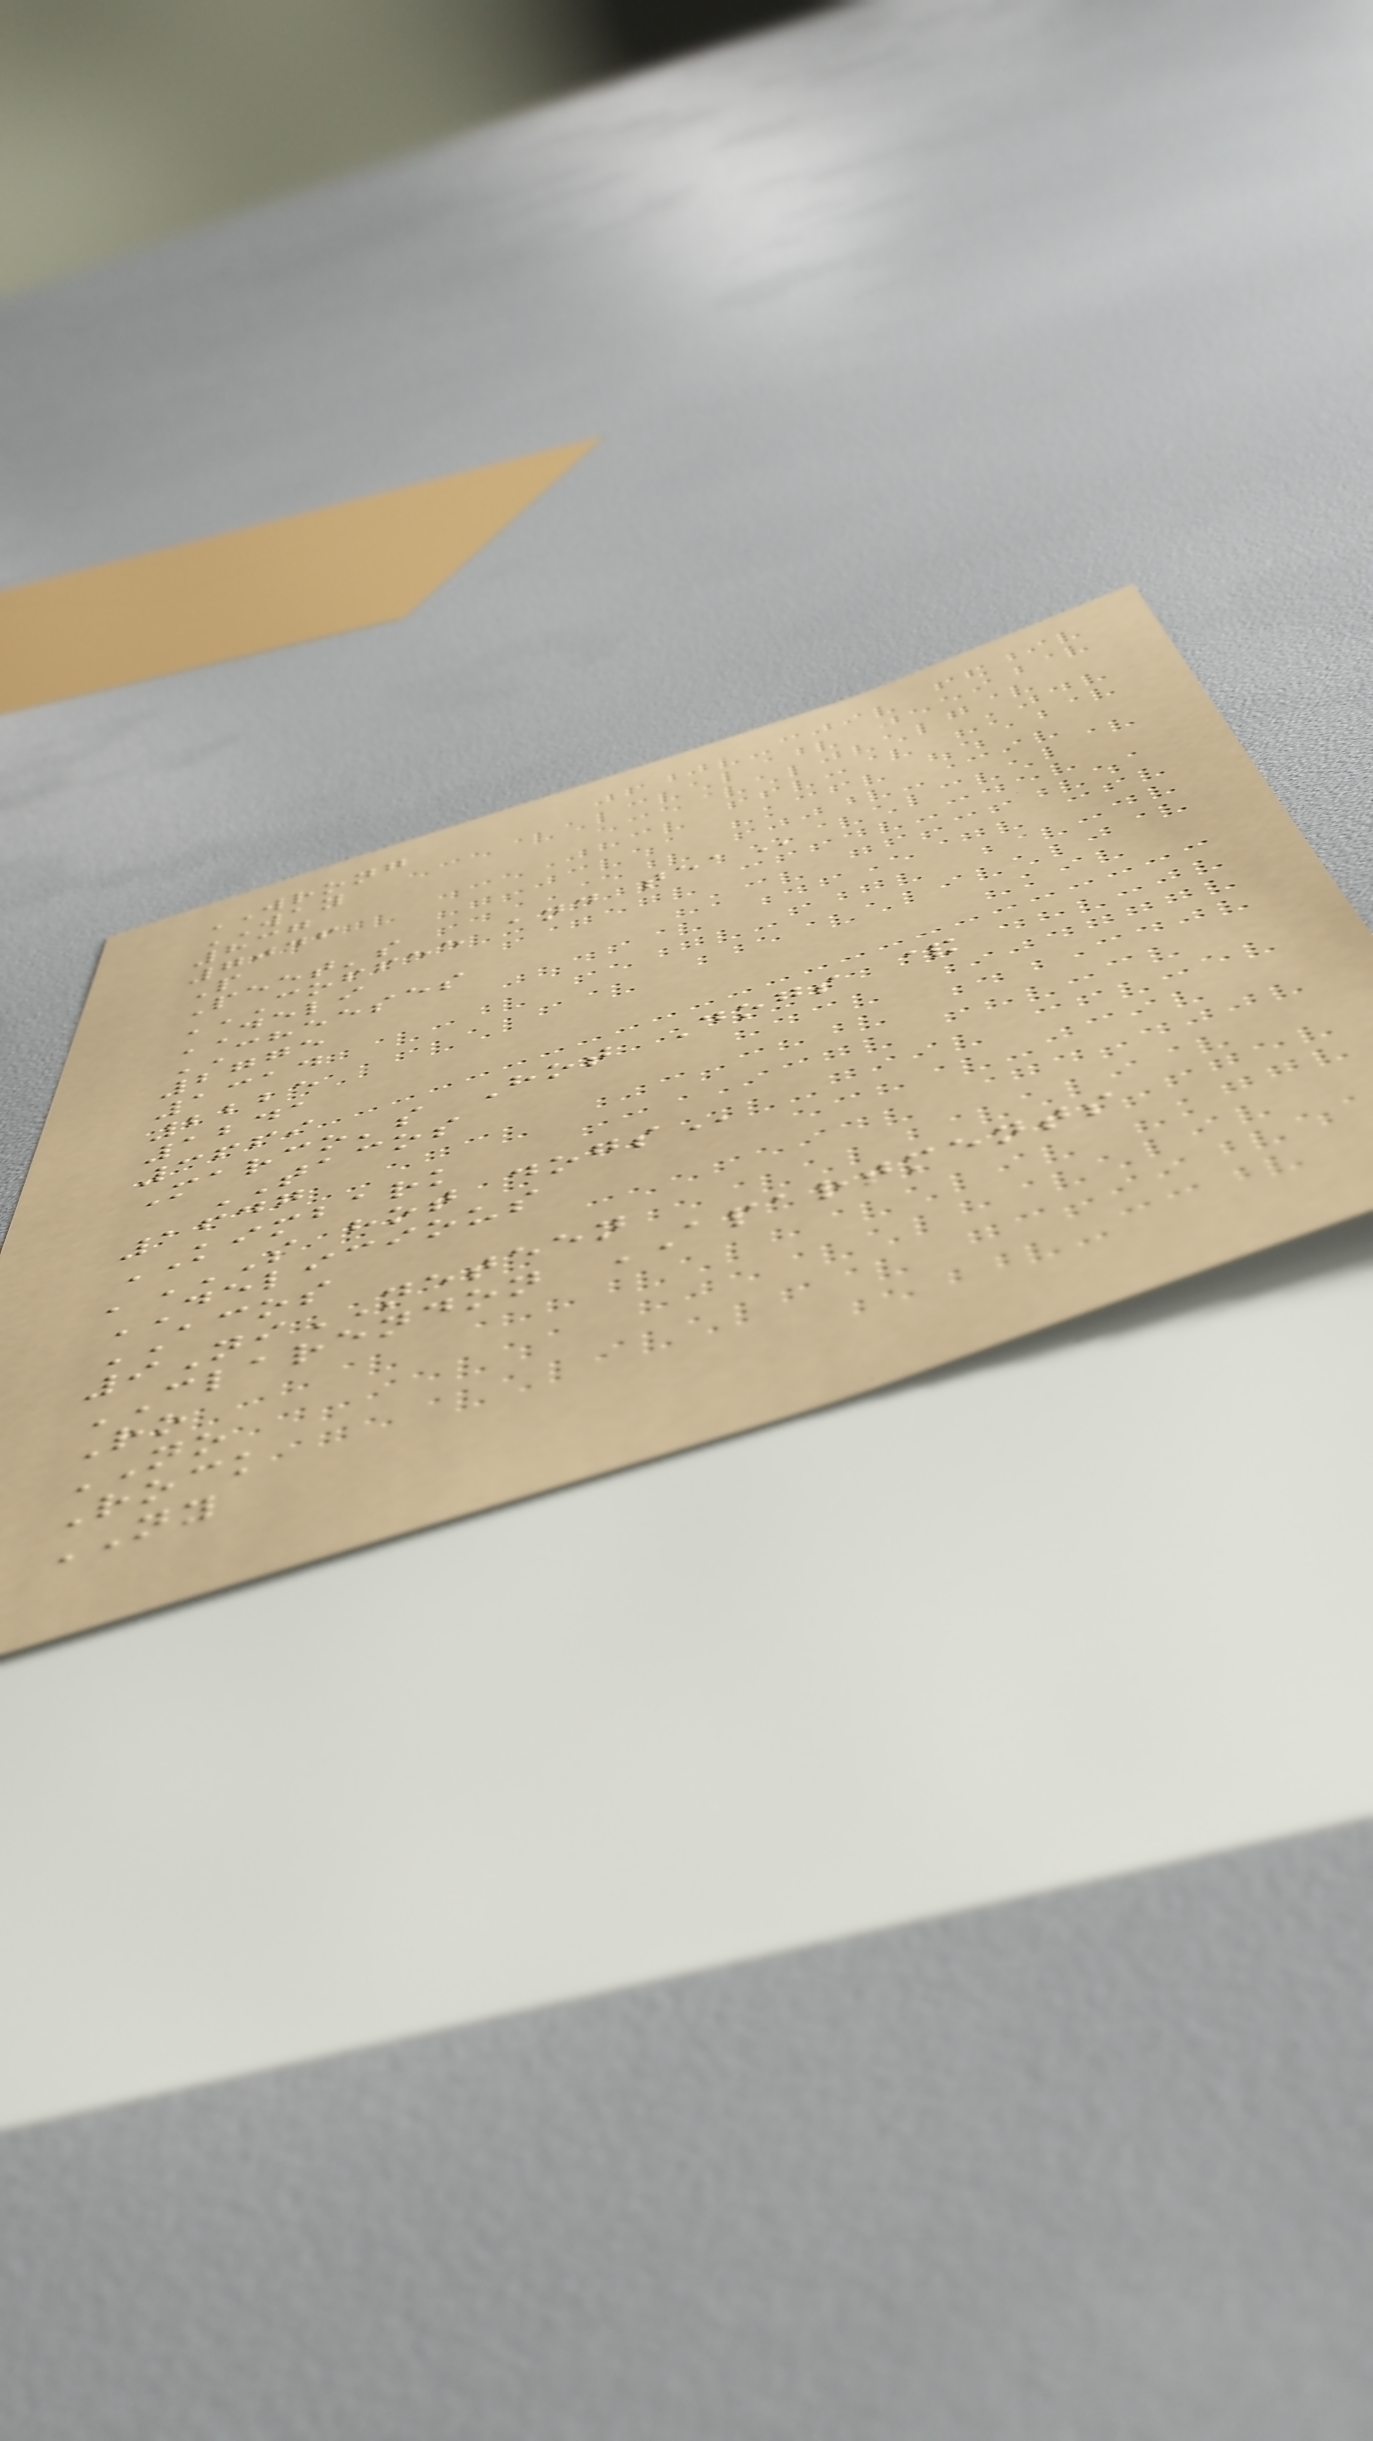WRONG
WAY
837
7046
P
Peet's
COFFEE AND TEA
DELI
CHEESES
2775
1314
2225
1241
3669
Marco's Hot Dogs &
TACOS
1647
KIMBARK
'S HOT DOGS
DELICIOUS
ACOS
9NiNETEEN
CLARENDON APARTMENTS
Ro
NO
Rock
NY
